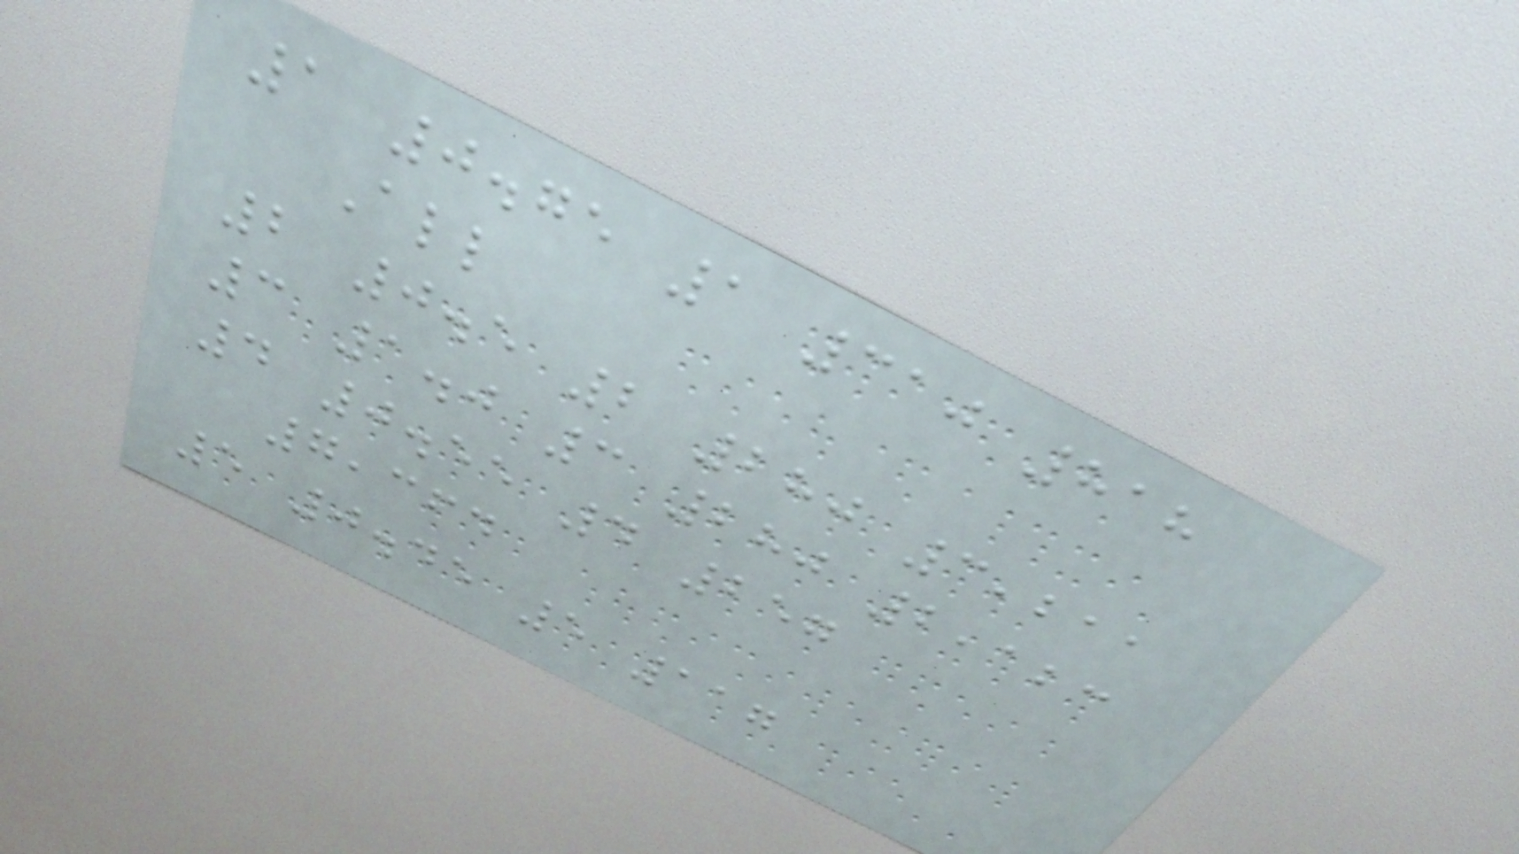1 0.75 1 310 818
All
2 0.5 2 280 3,211
3 1.0 3 280 2,123
4 0.55 4 257
7,364
5 0.45 5 117
